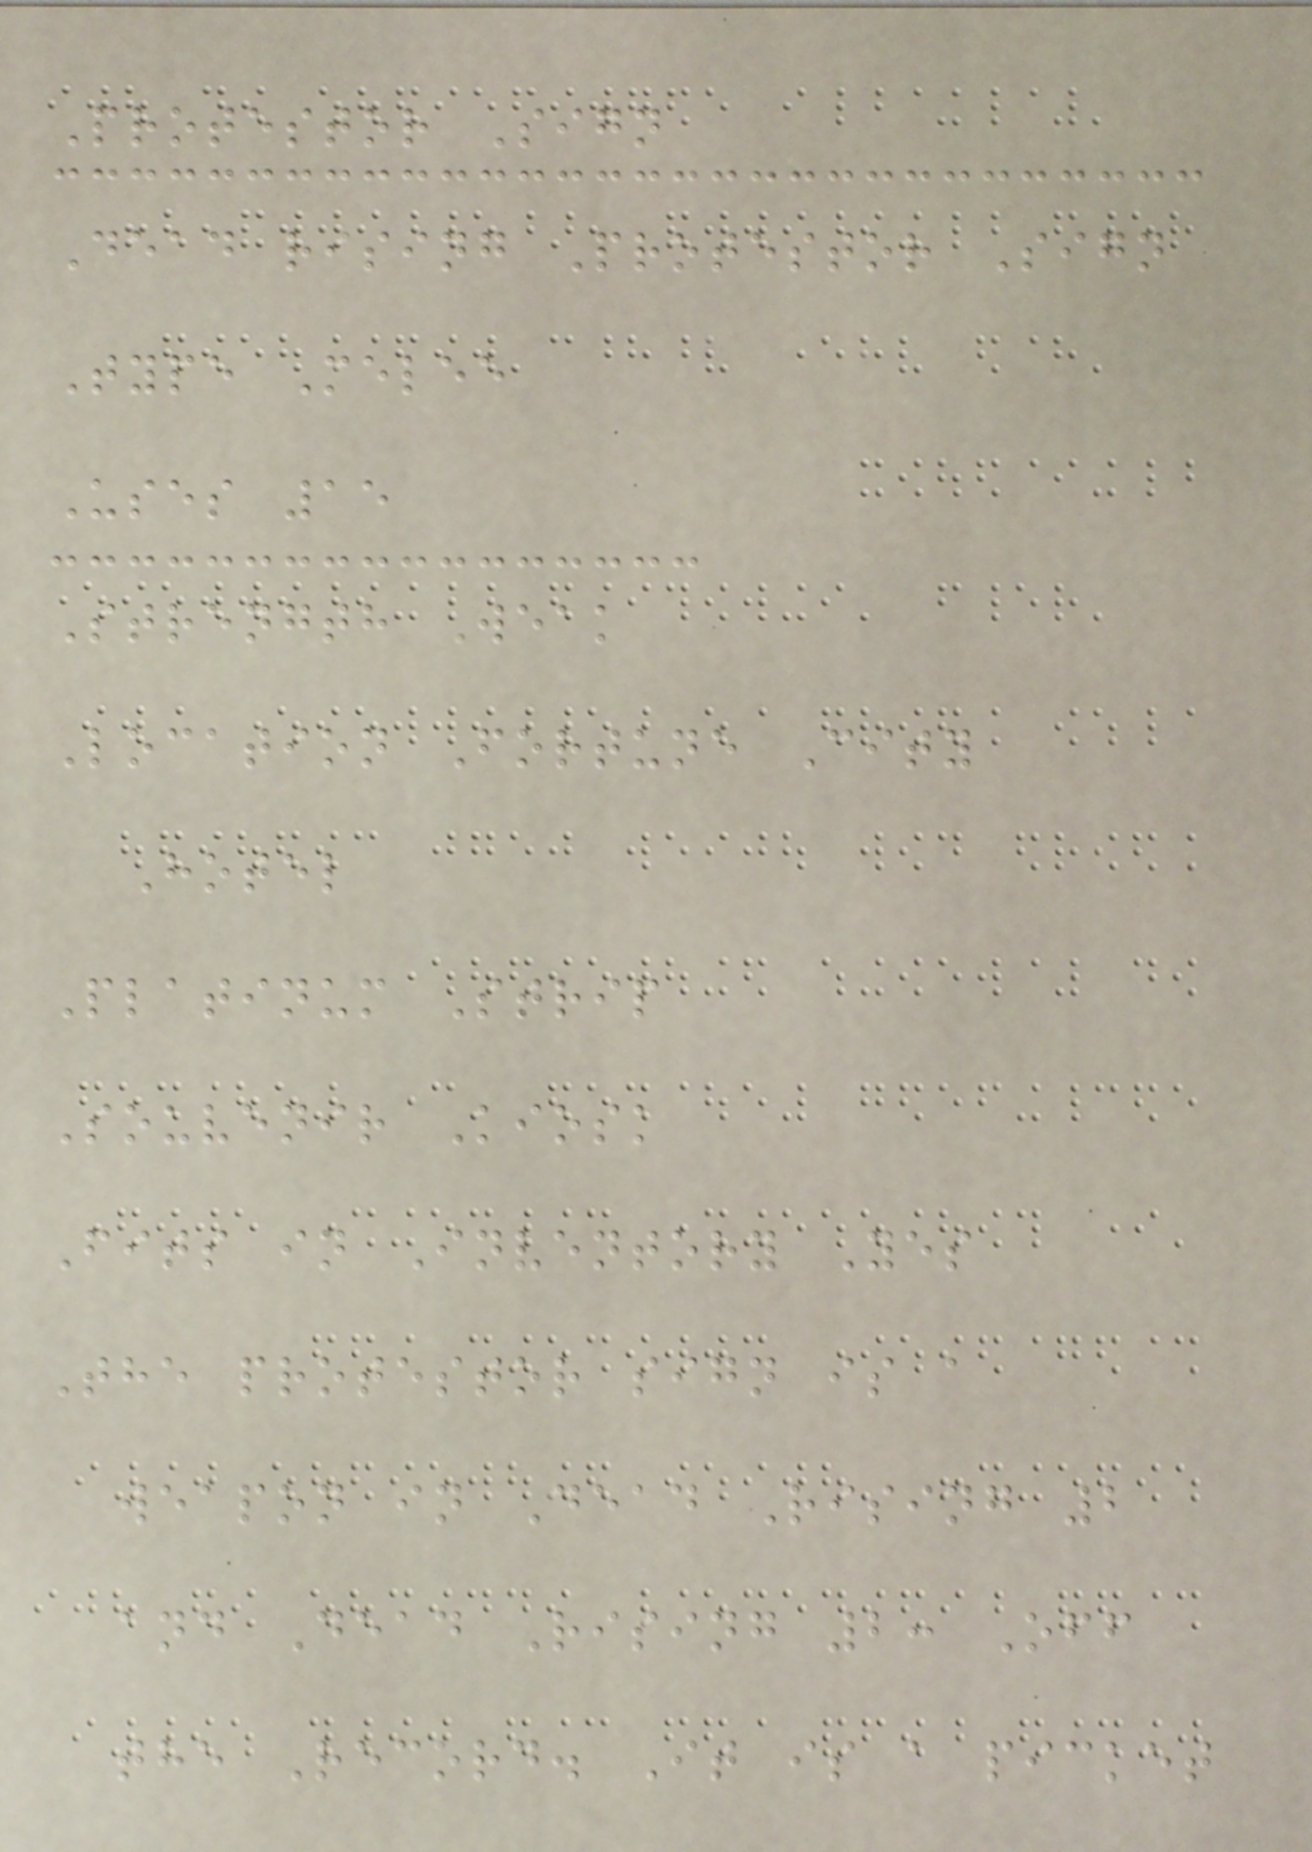Protestor Sign
Dead rising Protestor Sign
Type Melee
Uses 15
Strength Weak
Location Fortune City
Hotel
Platinum Strip
Souvenir Kiosk
Fits in Inventory Yes
The protestor sign is a
weapon in Dead Rising 2
and Dead Rising 2: Off
the Record. It is a picket
